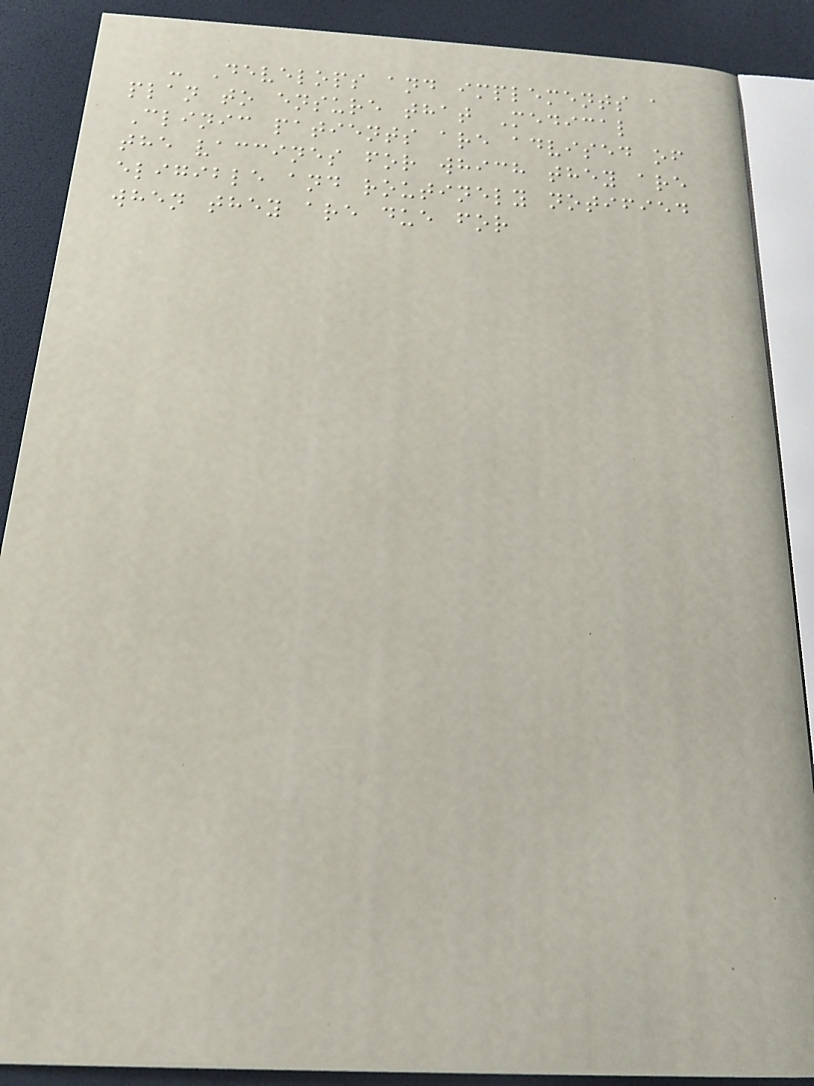- Develops and implements a
plan to ensure that Medical
Clinic patients are advised of
the vaccines for which they are
eligible and routinely notified
when they are due for
